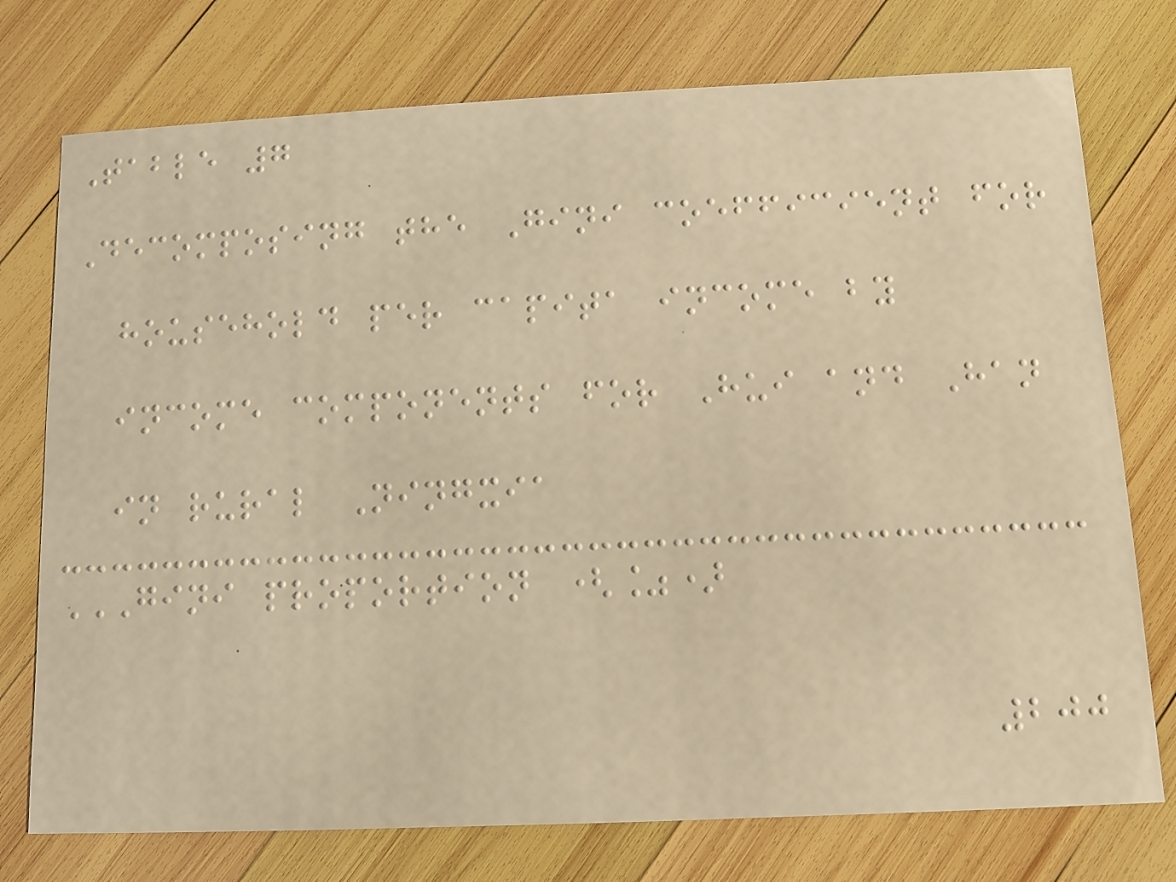Table 7
Decomposing the Gini coefficient for
household per capita income by
income components for Hui and Han
in rural Ningxia
GINI PROPORTION (%)
200
